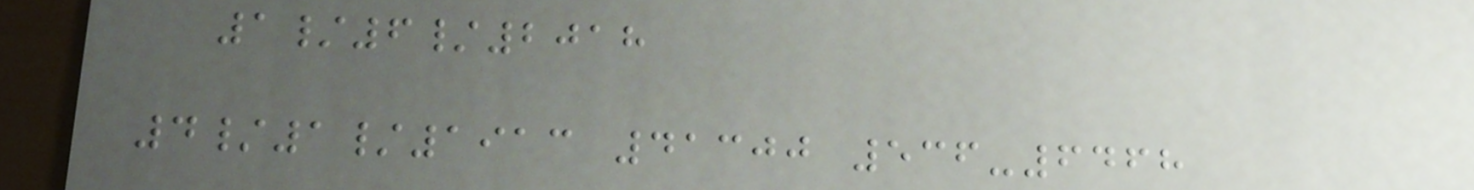1/6/2018
4/1/1913 41300 536-6468
